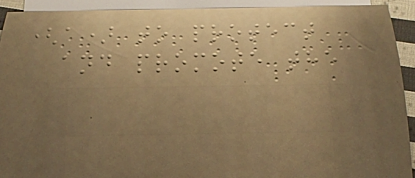(a) to protect
and promote the
